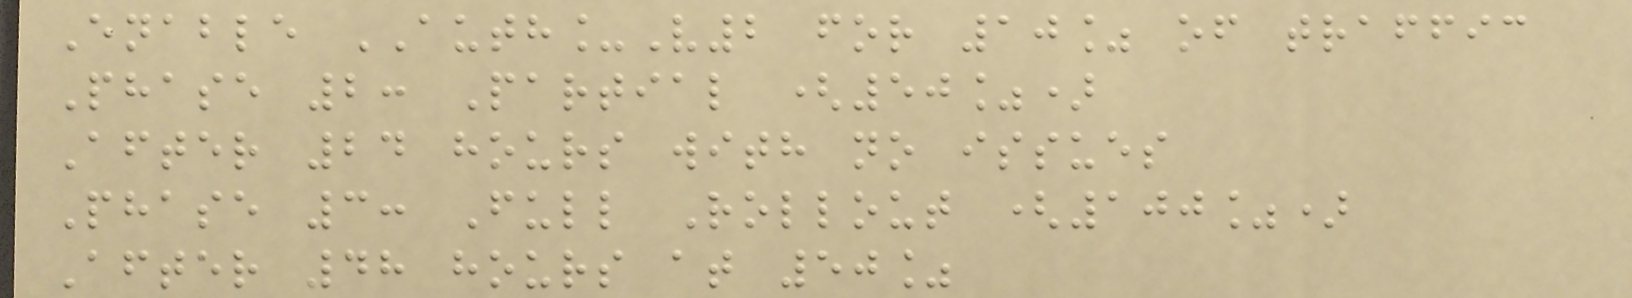Enable AUTH_V2 for 10% of traffic
Phase 2: Partial (50%)
After 24 hours with no issues
Phase 3: Full Rollout (100%)
After 48 hours at 50%
